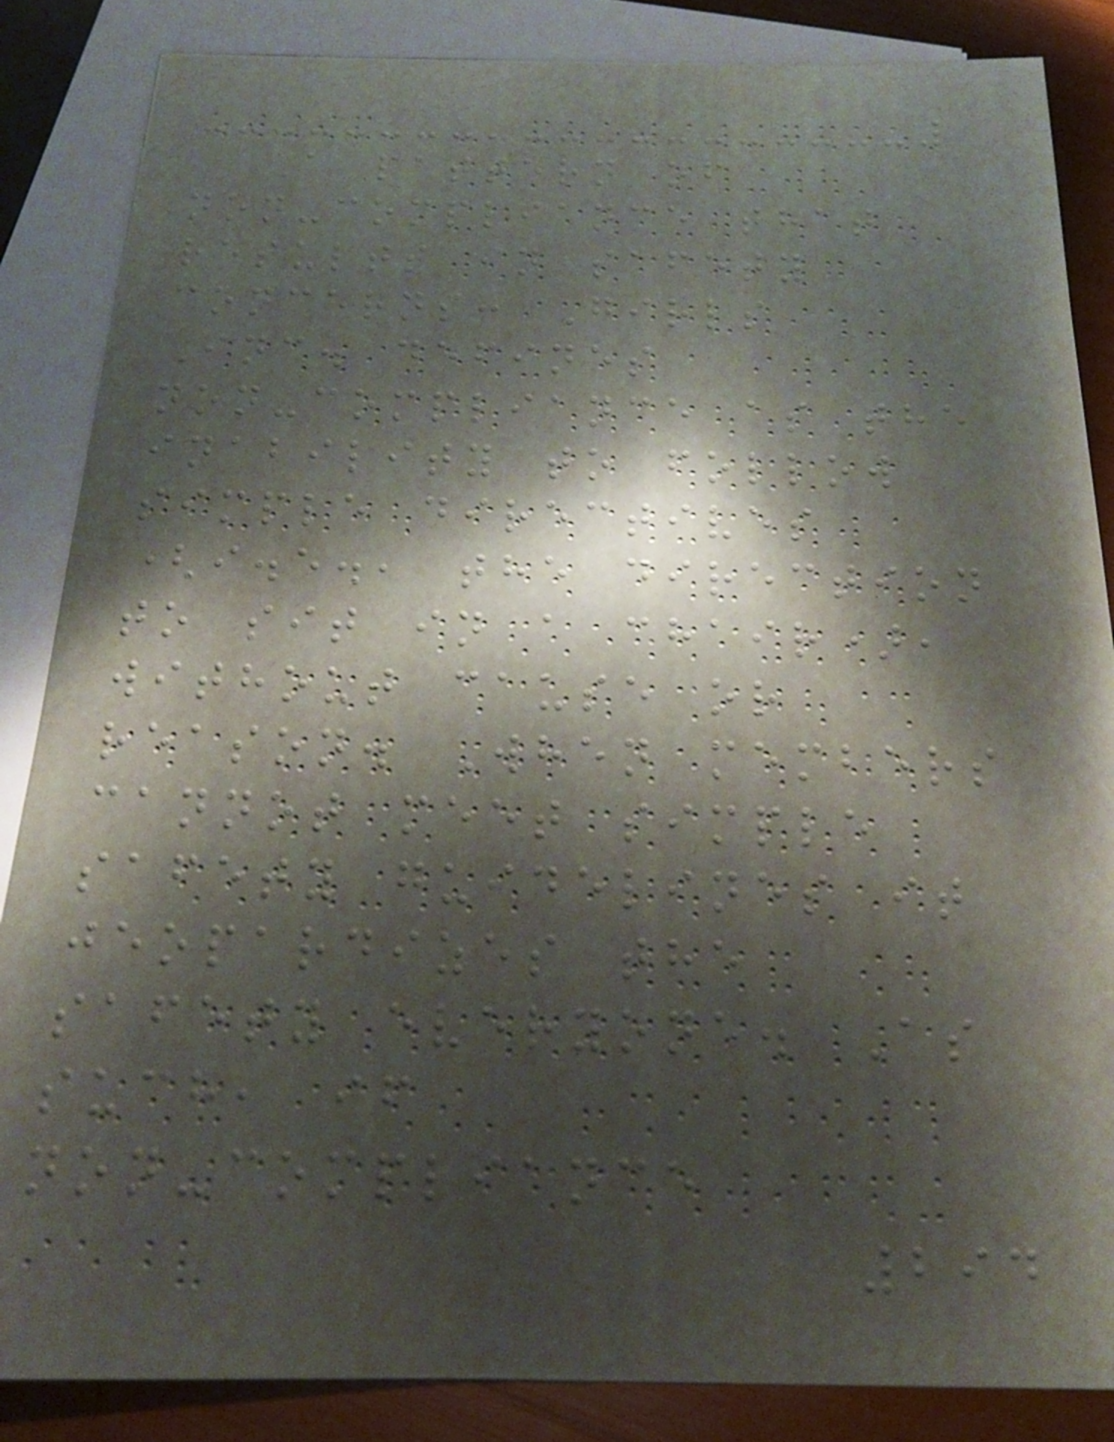A pattern of
non-compliance that
results in safety
concerns: Girls
Inc. defines
non-compliance as the
inability to follow
simple directives
(i.e., the direction
to sit in a chair),
without cause or
reason. When members
cannot meet simple
safety guidelines it
jeopardizes the
safety everyone. As
such, if
non-compliance
294
